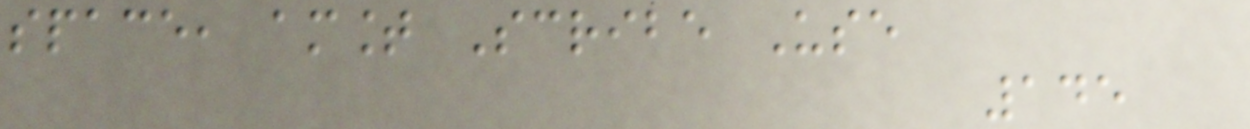space, amount Scribe Use
145
